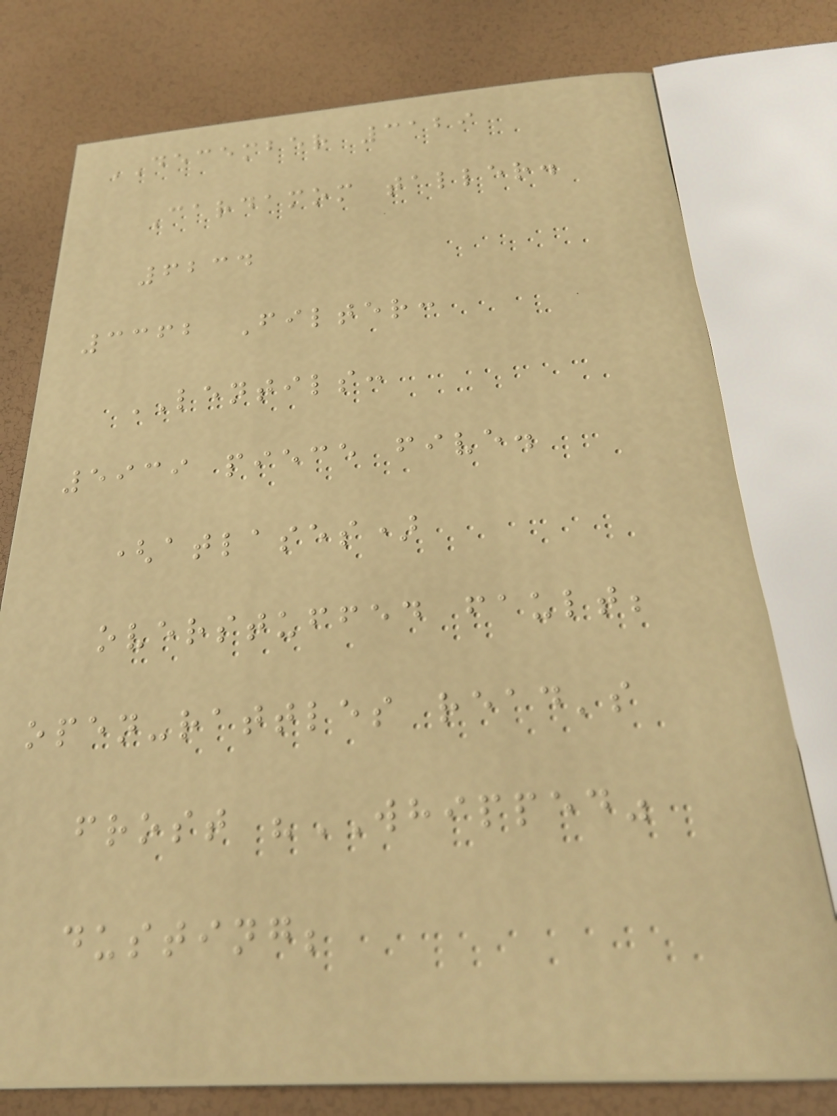DECEMBER 3129
Cardamom taller.
6234
3362 Filter:
LENTILS:
5939 piece five.
(atlases)
overstuffed fault;
open-rattles read's
frost "WHIPPED"
dusting;
